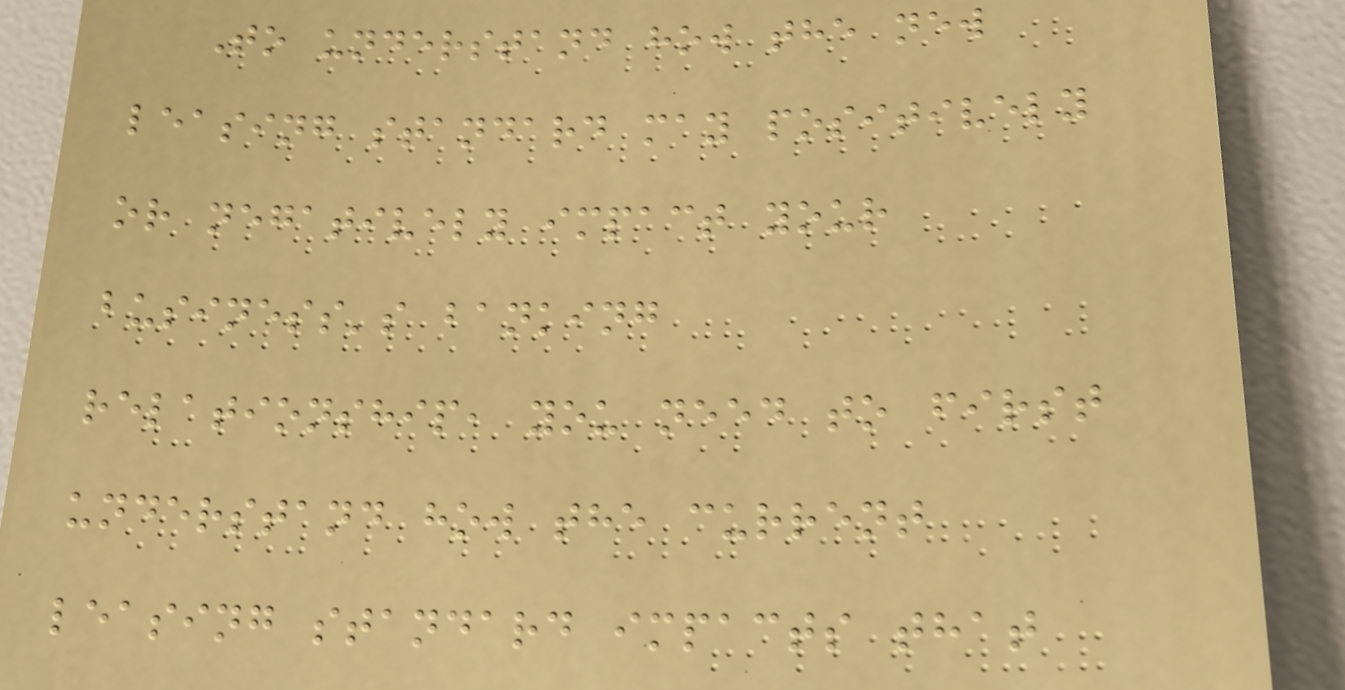To understand how the new
leasing standard may positively
or negatively impact your
business's banking
relationship, you need to first
understand how the current
leasing standard impacts that
